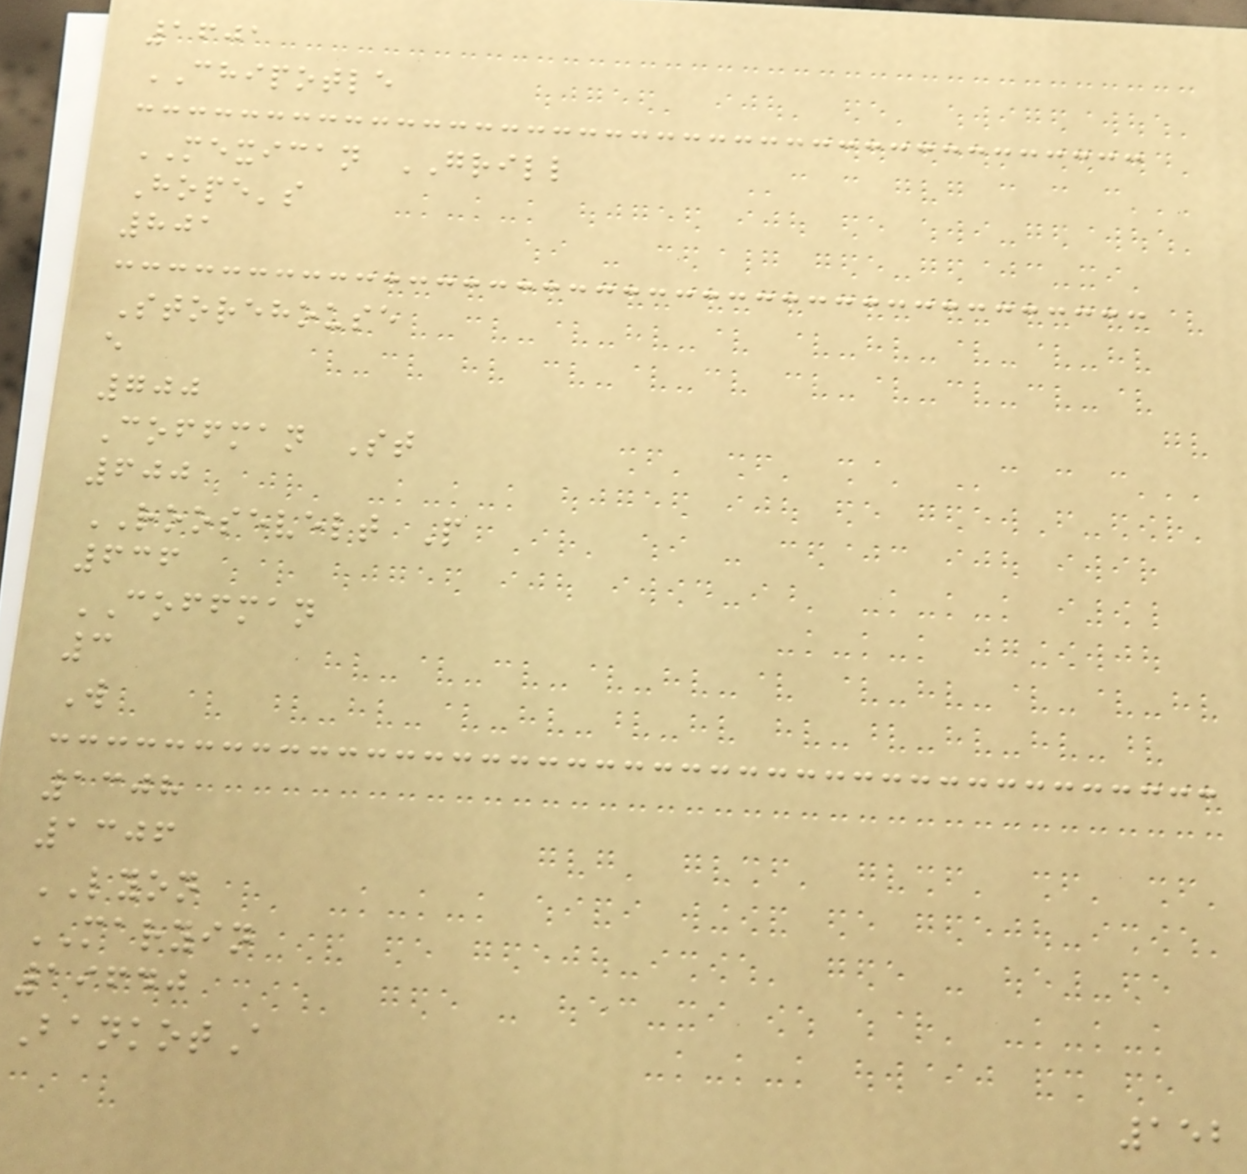1601
CHIPOTLE
MEXICAN GRILL
Hope's
801
Storehouse
e
700
Coffman St
600
ROOSEVELT P
636
COFFMAN
3
W
1308
1306
LYON
MARYIN
19640
BankotA
152
